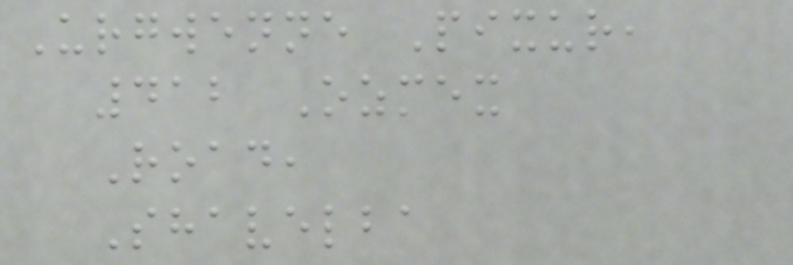Urgwenne Pixur,
412 Ozmex
Road,
Shavelba
